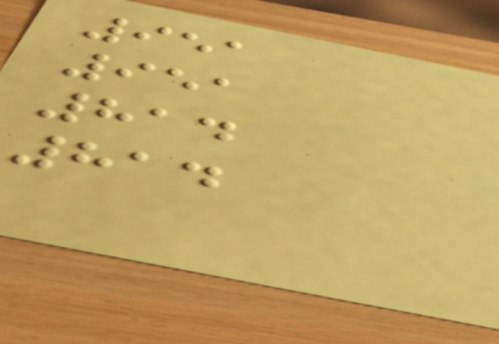951
951
814
814
